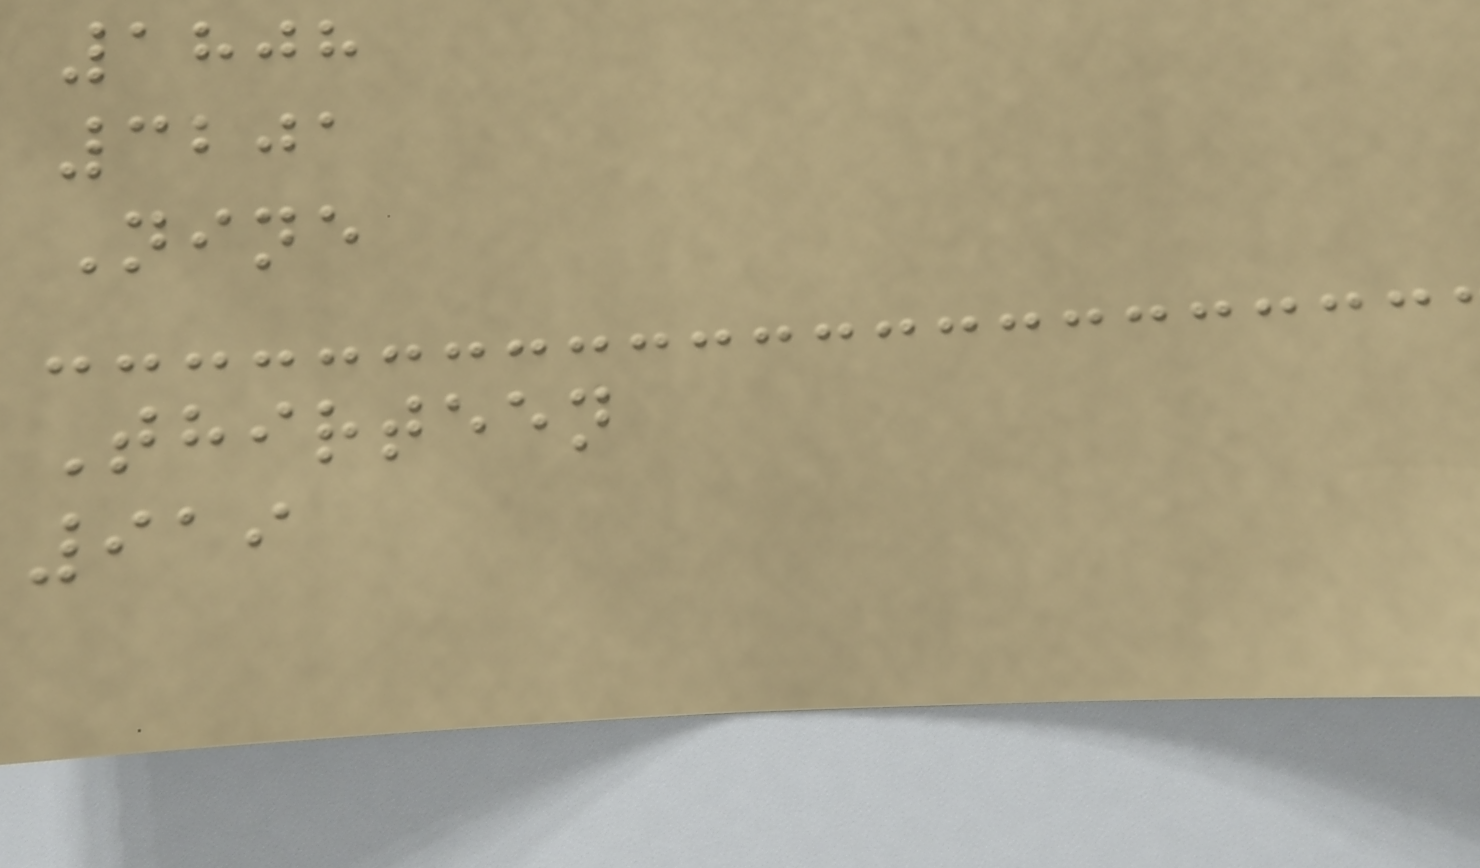1808
3201
Nine
Thirteen
919
